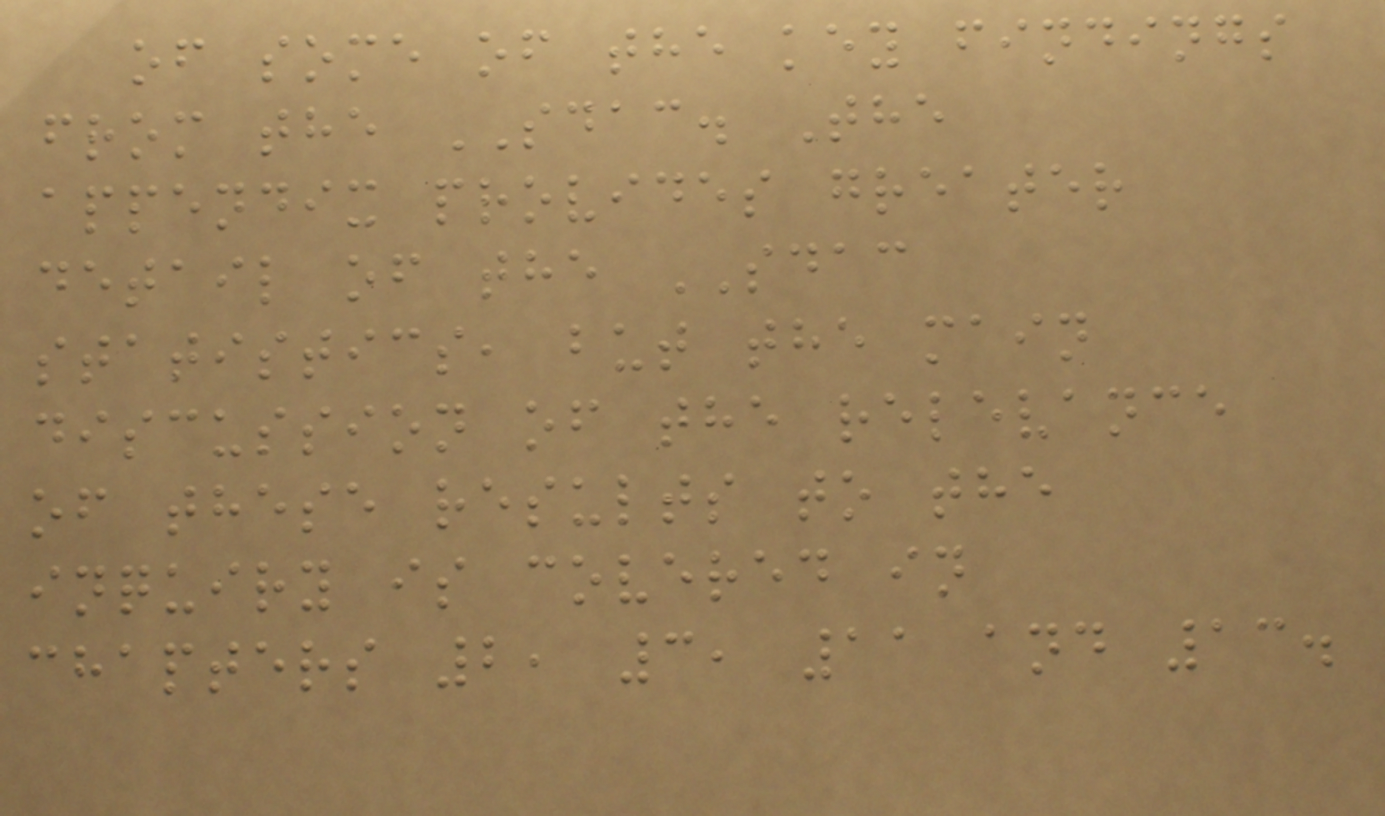of some of the key findings
from the SDAC. The
appendix provides greater
detail of the SDAC
statistics, but the main
discussion of the relevance
of these results to the
inquiry is covered in
chapters 2, 3, 11 and 13.
